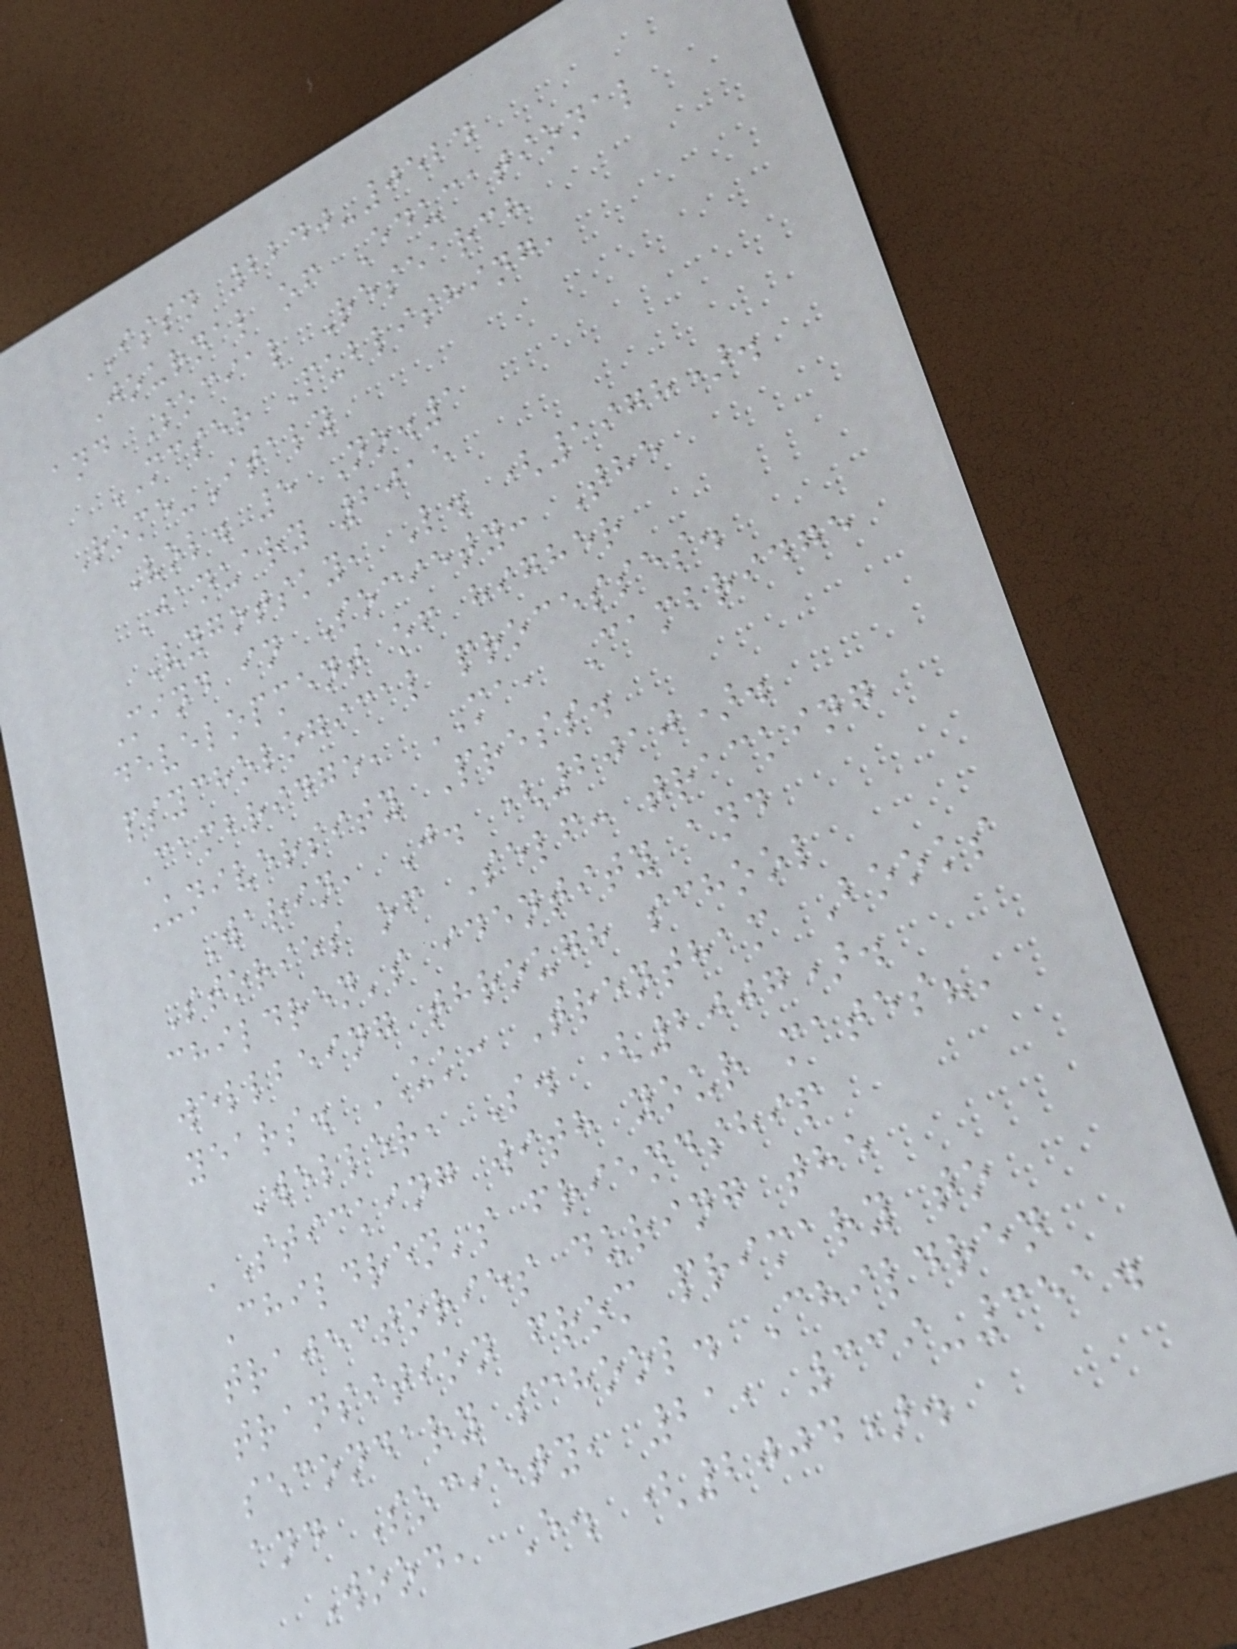ISSN 2240-0524
Journal of Educational
and Social Research
MCSER Publishing,
Rome-Italy
Vol. 5 No.1
January 2015
Vygotsky, L. (1978).
Mind in Society: The
development of higher
psychological processes.
Cambridge, MA, Cambridge
University Press.
Warin, J. (2010).
Stories of Self: tracking
children's identity and
wellbeing through school
years. UK: Trentham Books
Weller, S. (2007).
'Sticking with your mates?'
Children's friendship
trajectories during the
transition from primary to
secondary school. Children
and Society, 21, 339-351.
Wood, E. (2004).
